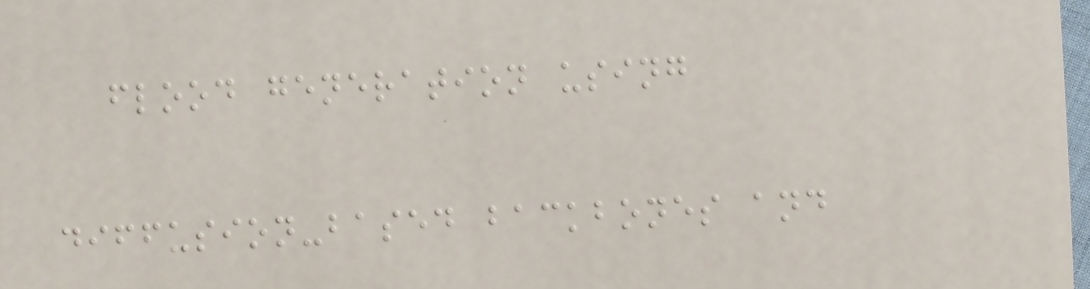flood generation using
diffusion-based backbones and
